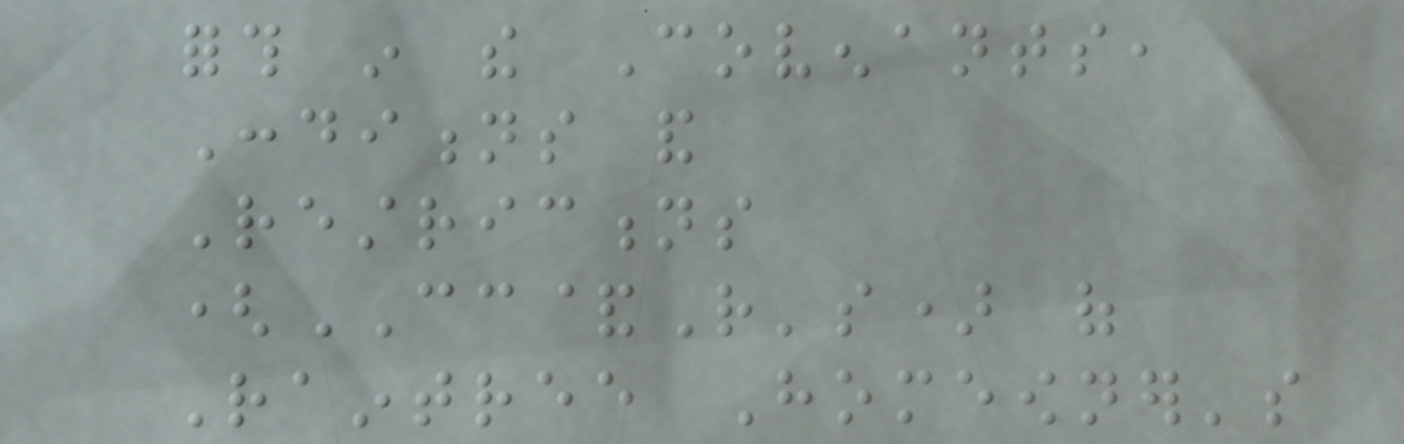forth in the Covenants,
Conditions and
Restrictions
(CC&R's) of
Raintree Homeowner's
